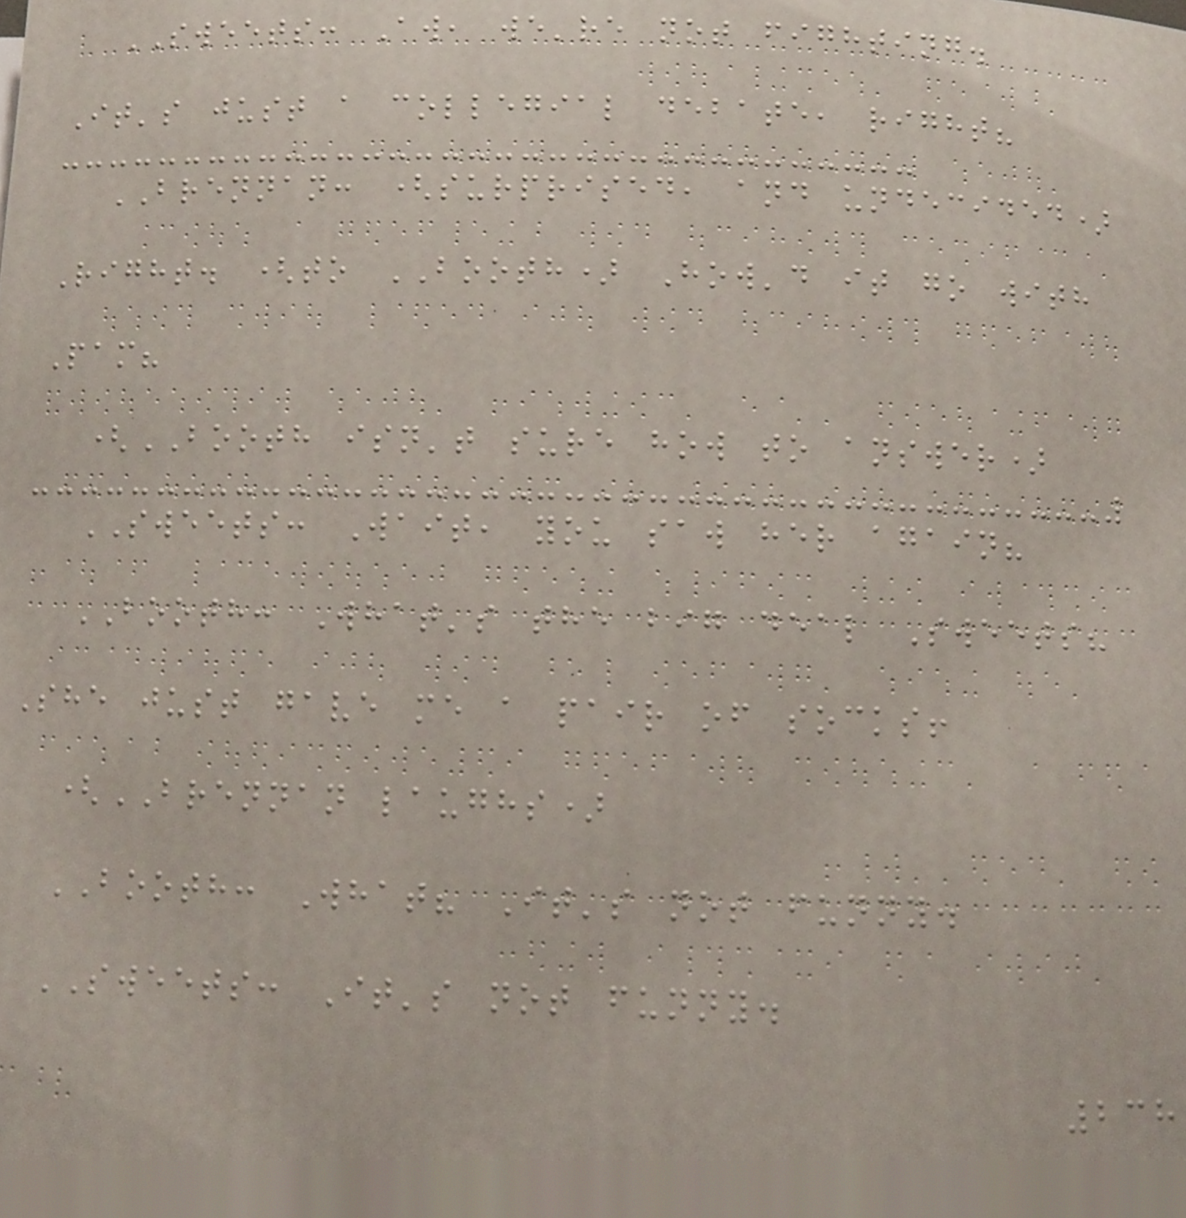SWEETS: Aw, we're not fighting.
It's just a collegial debate, right?
BRENNAN: (surprised, and undecided)
Right. (to BOOTH) How'd it go with
Pam?
(BOOTH isn't sure how to answer)
SWEETS: Wait, you saw her again?
BOOTH: What's the big deal Sweets?
She just gave me a pair of socks!
(BRENNAN laughs)
BOOTH: What? It's not funny.
SWEETS: It's not funny.
238
